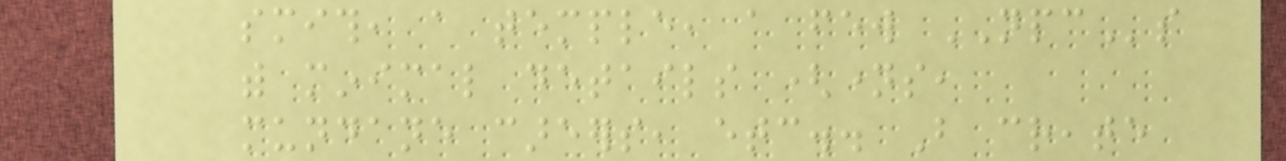smith, a temple, a few NPCs
with minimal details (names,
mundane careers, etc.. But create
